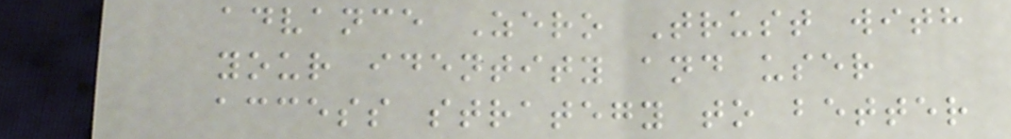advance Zero Trust with
your identity and user
access strategy to better
